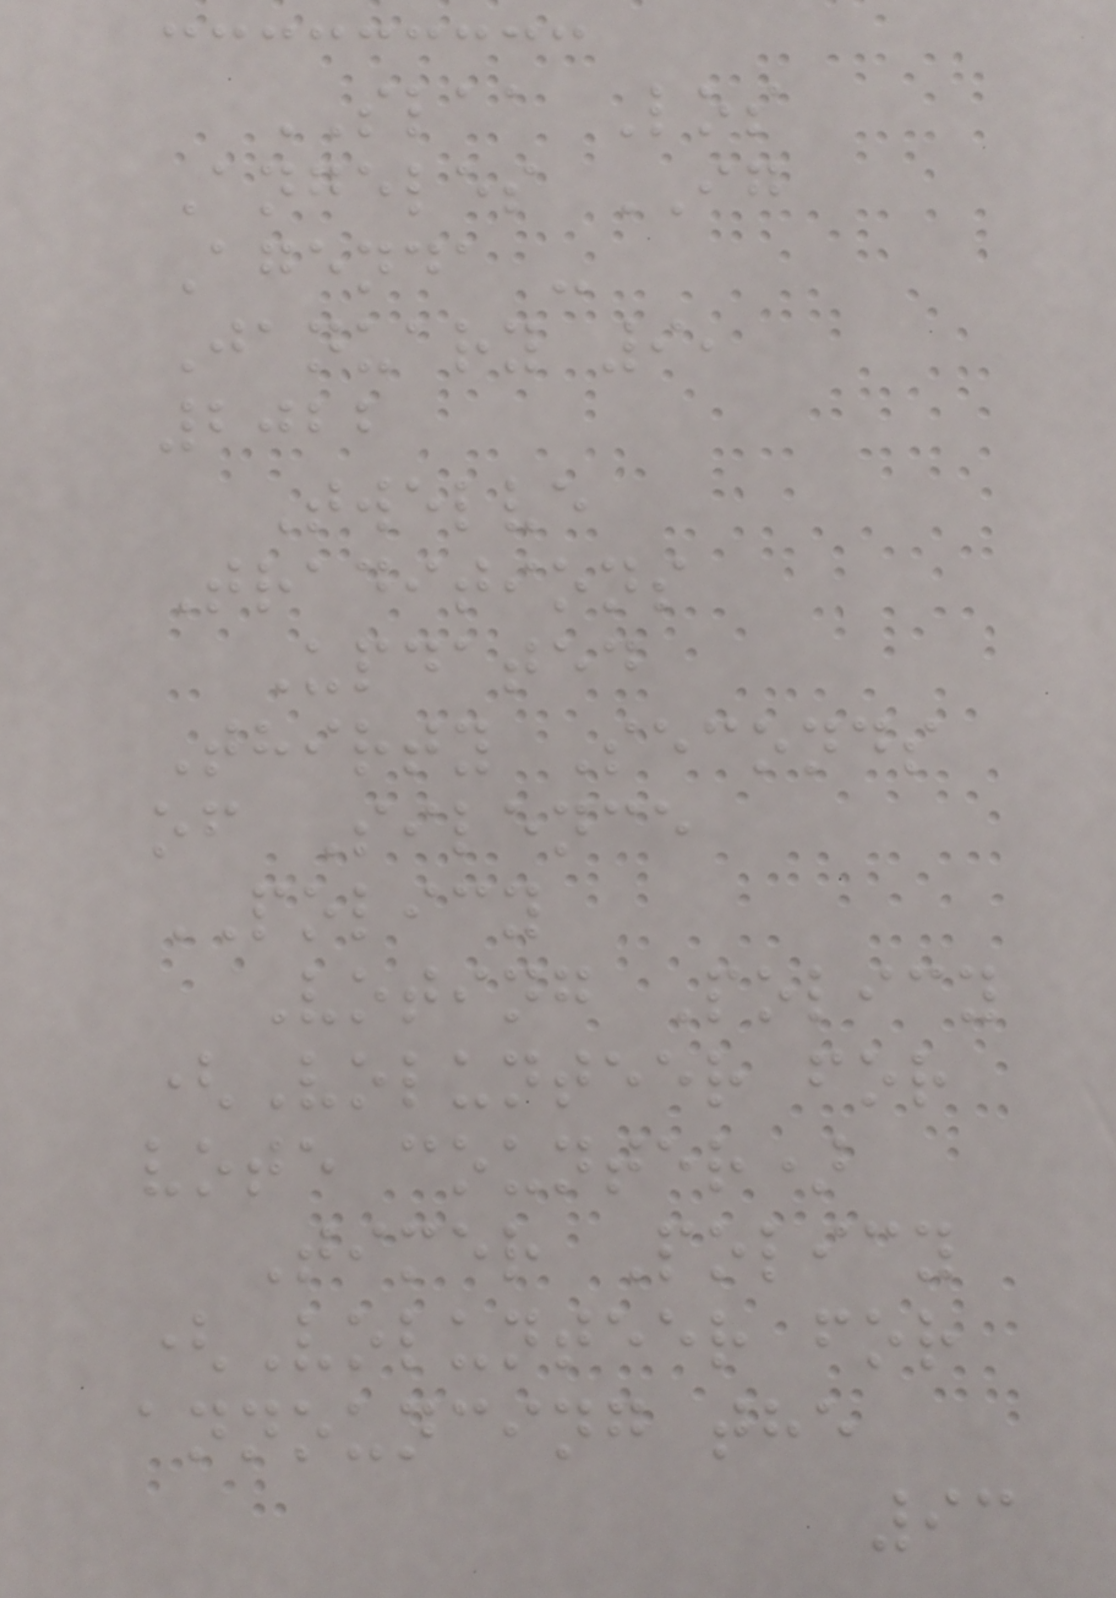SLAA Los
Angeles IG
Agenda -
January 9,
2022
Twelve
Traditions
Updated
Thirty Seconds
of Silence
POLICY
Voting Policy
(Volunteer for
vote counter)
Timer Policy
(Volunteer for
announcing the
93
